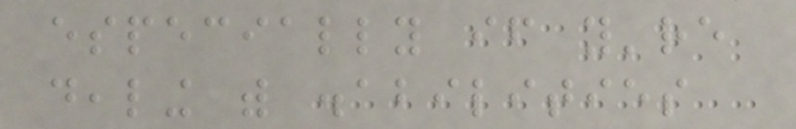especially if you're
dealing with disabilities
